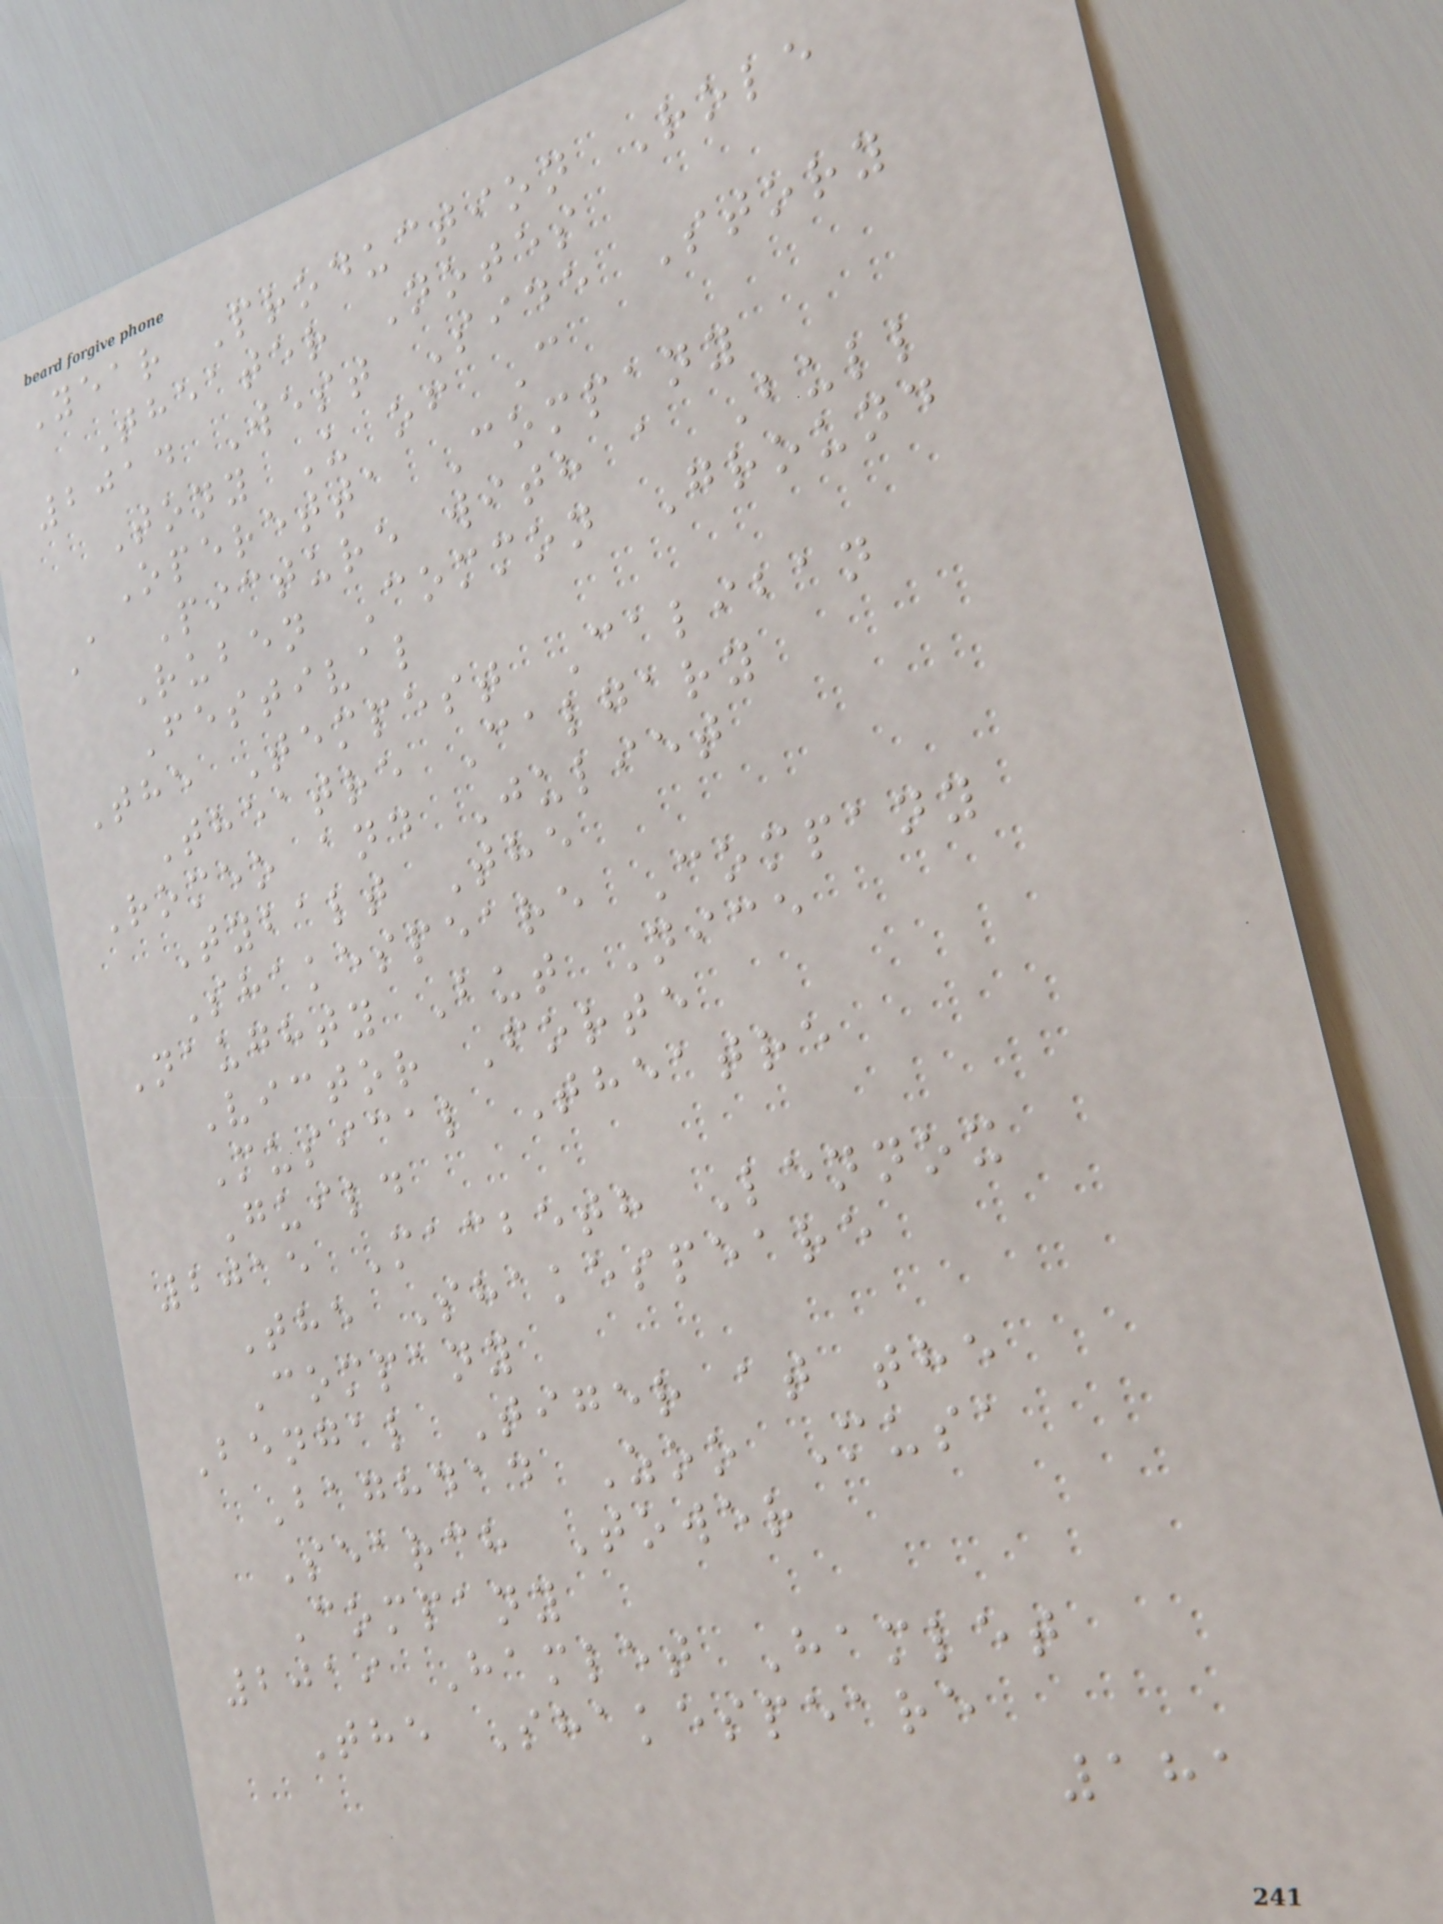Year Production Role
Theater Notes
2014 West Side Story
Tony U of C
Operetta Company
A Picture with a Bull
Ruben Common Ground
Festival
The Tempest Caliban
Theatre Calgary
Romeo and Juliet
Tybalt The
Shakespeare Company
Naughty But Nice
Victor Forte
Musical Theatre
Guild
2015 Macbeth Lennox
The Shakespeare
Company
Bengal Tiger at the
Baghdad Zoo Musa
Search Tower
Company
2019 Hamlet Hamlet
The Shakespeare
181
